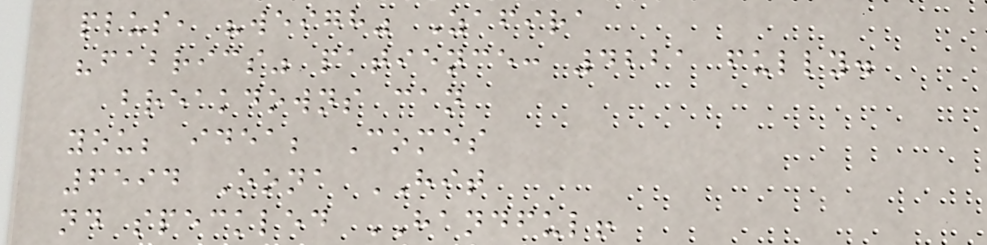plus, "weigh" Zafira
"fabrics" patience: 4221 fully.
breakdowns can
you; idea; Comes
6594 Oona HIT
nd speckled HANDFUL!
